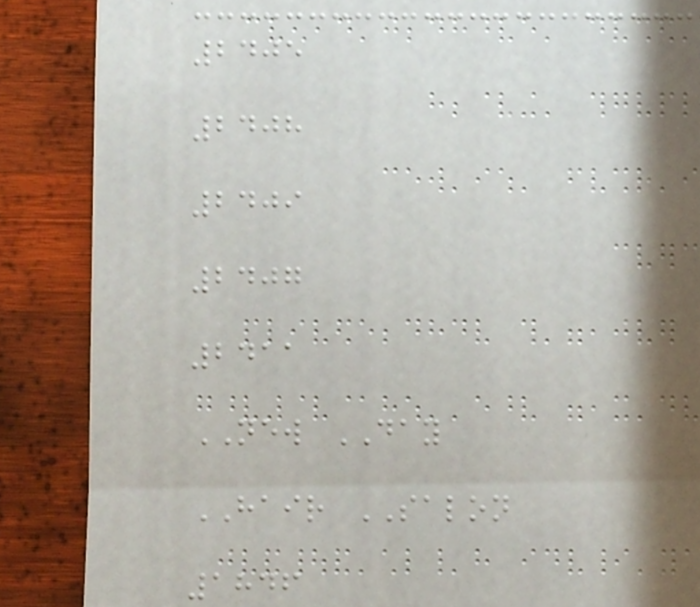2405
2408
2409
2407
2411
NEW DAY
HAIR SALON
1846
